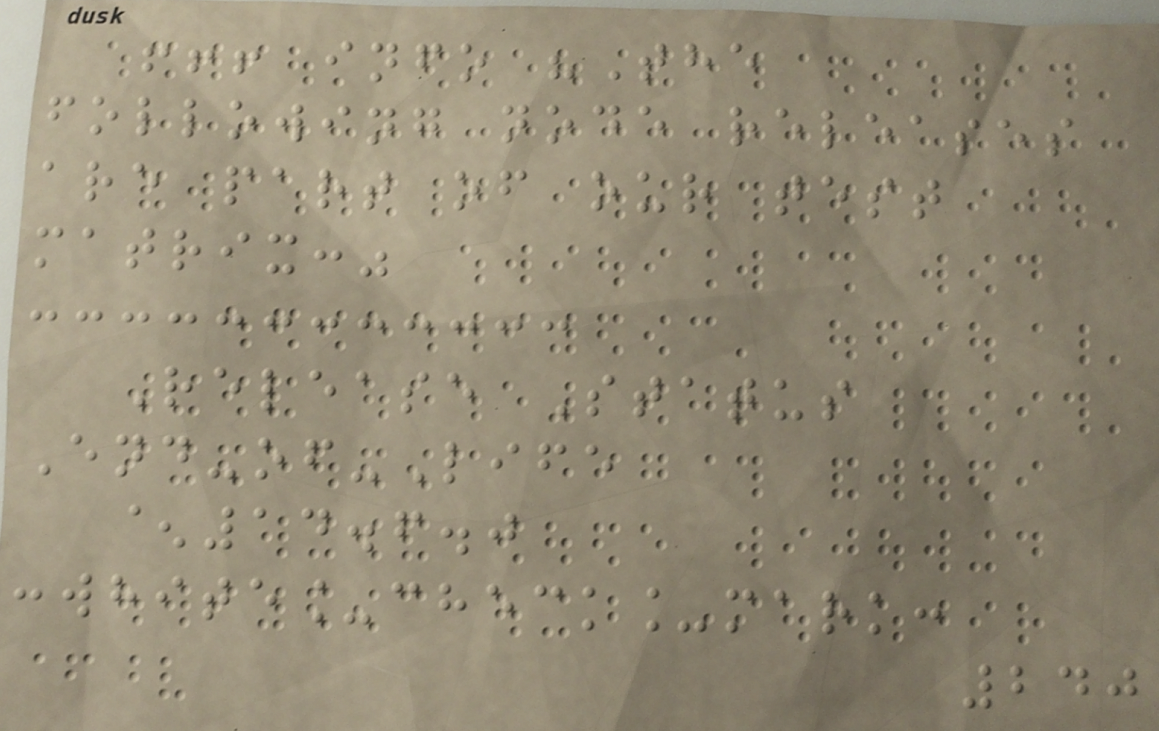!!! info "The
following node releases
are part of our test
matrix:"
Release Status
End-of-Life
^14.6.0
:white_check_mark:
240
